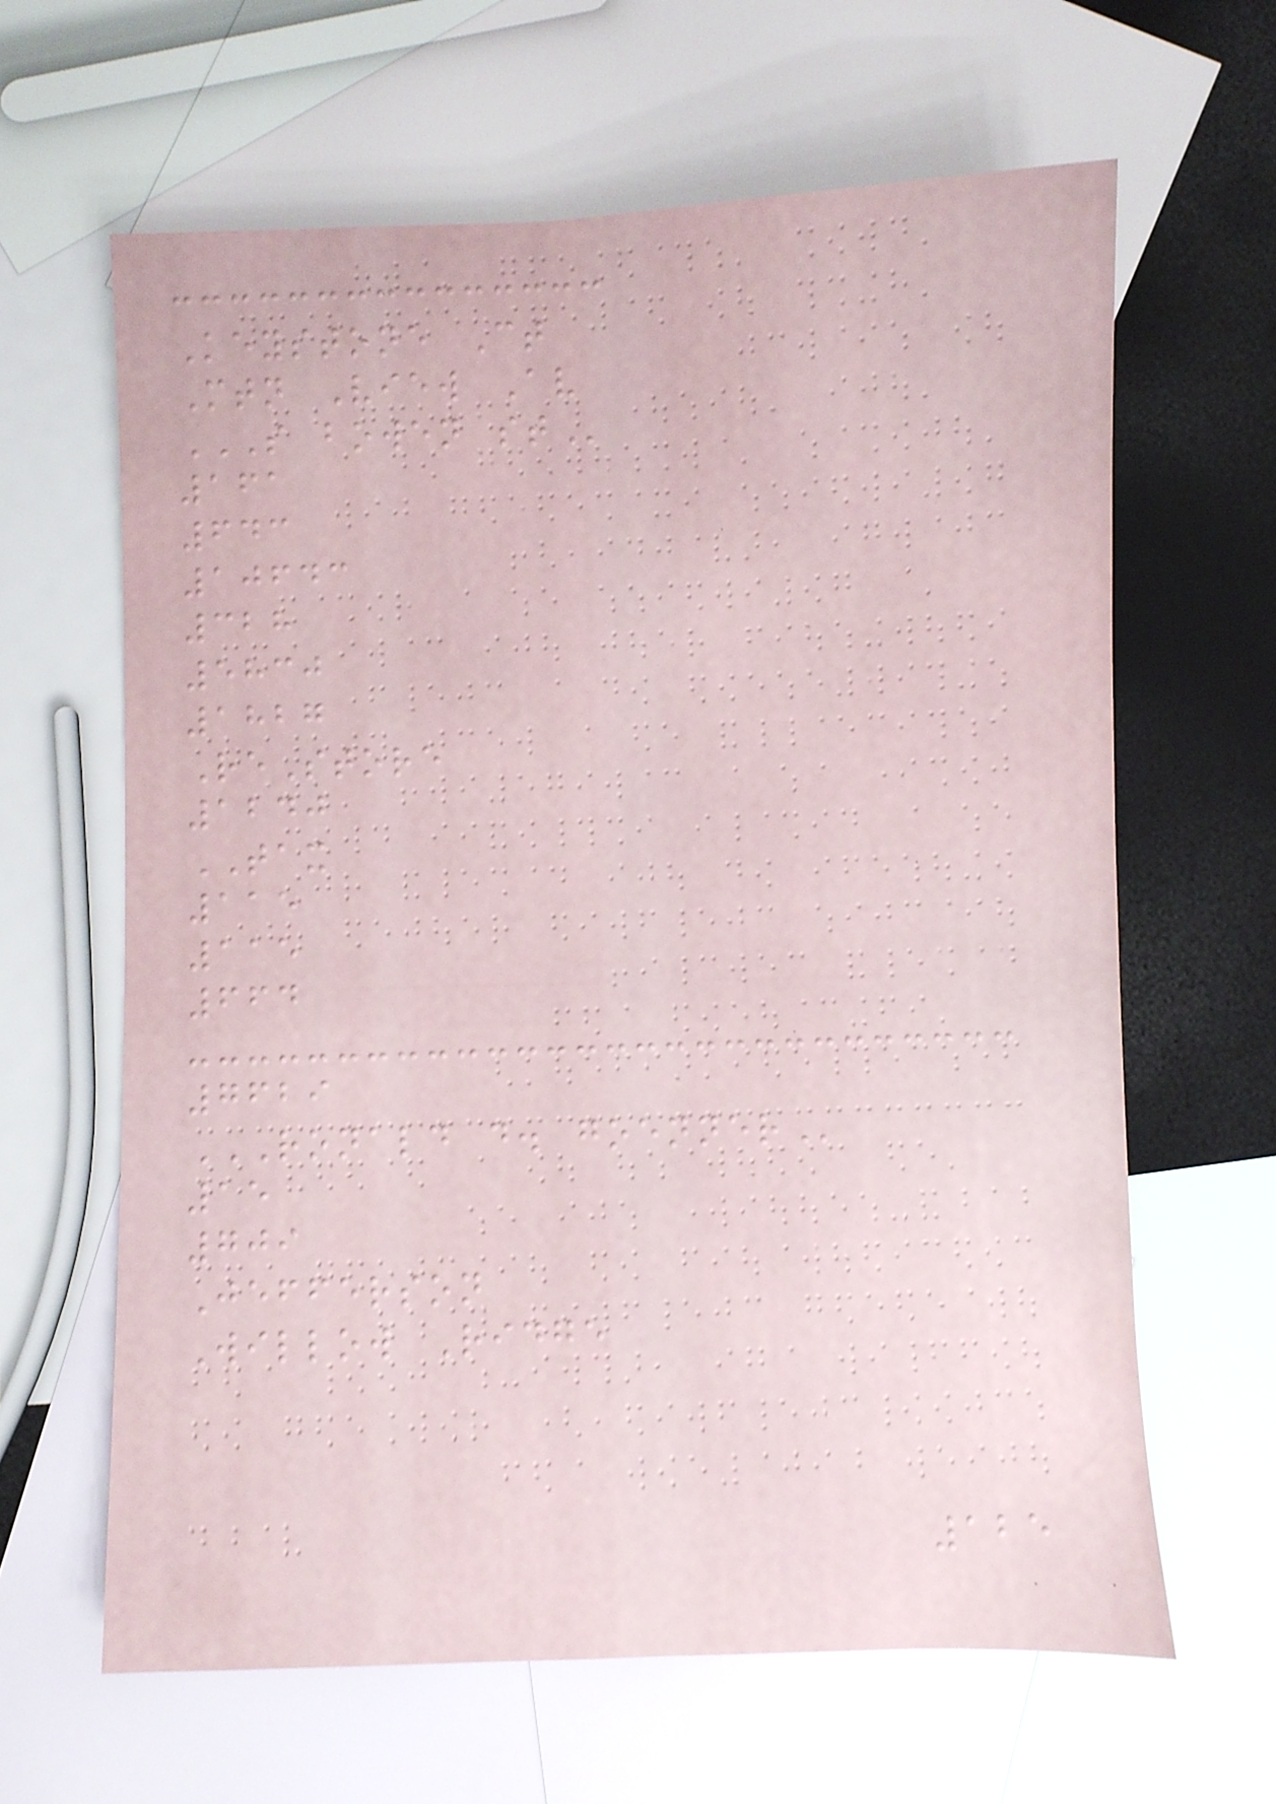Keystone Ct
Mtn View Av
S BOWEN ST
161
643
10643
328
5830
1827
ReStore
1240
TAX
115
115
664
7629
RONALD D. GOENNER
15
709
Jefferson
Willow Ridge
125
